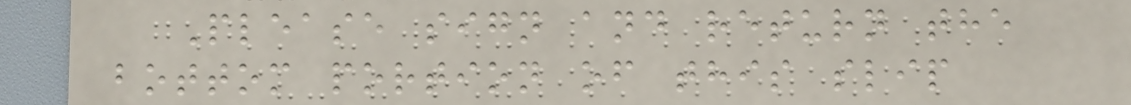Please sign and return the
bottom portion of this slip
